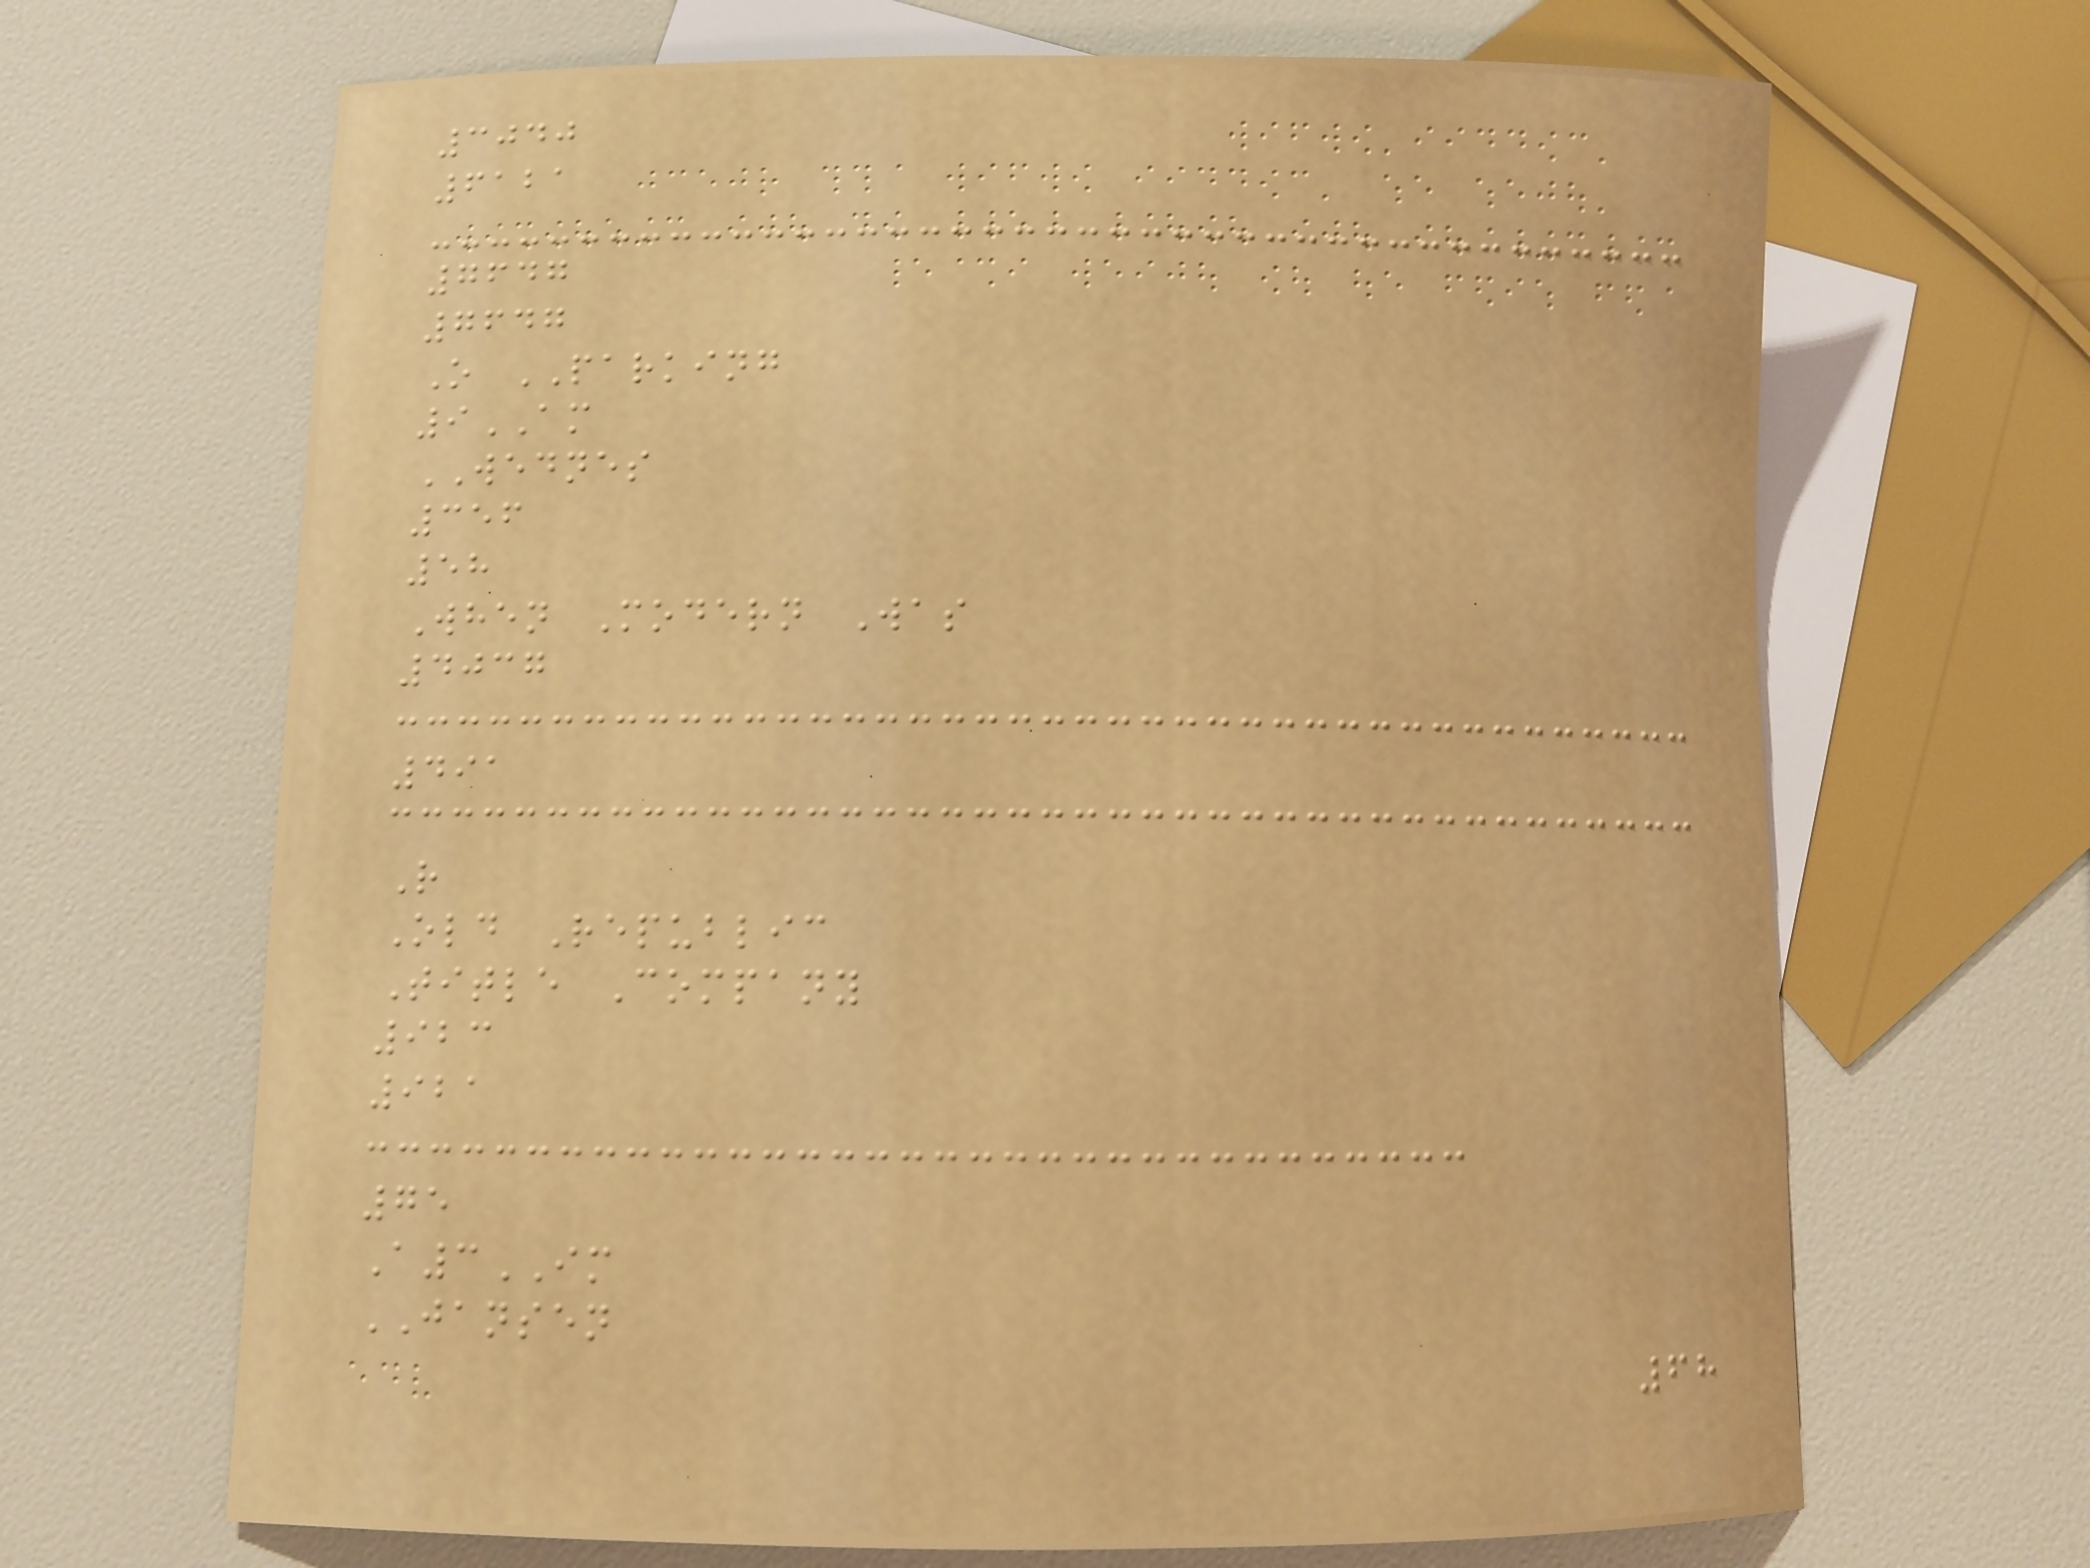3040
6121
7647
7647
O PARKING
9AM
WEDNES
356
58
When Modern Was
4037
491
R
Old Republic
Title Company
923
921
75
A3IM
JANSEN
68
